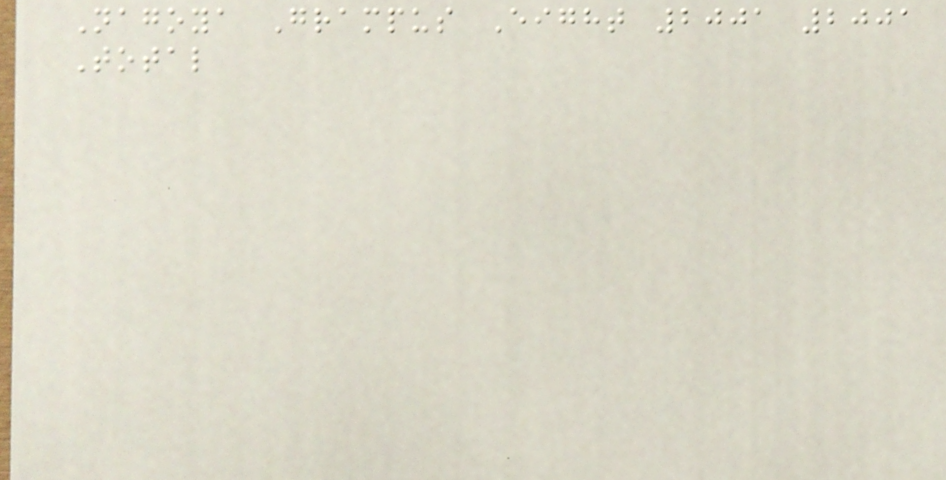Nagoya Grampus Eight 2001 2001
Total
